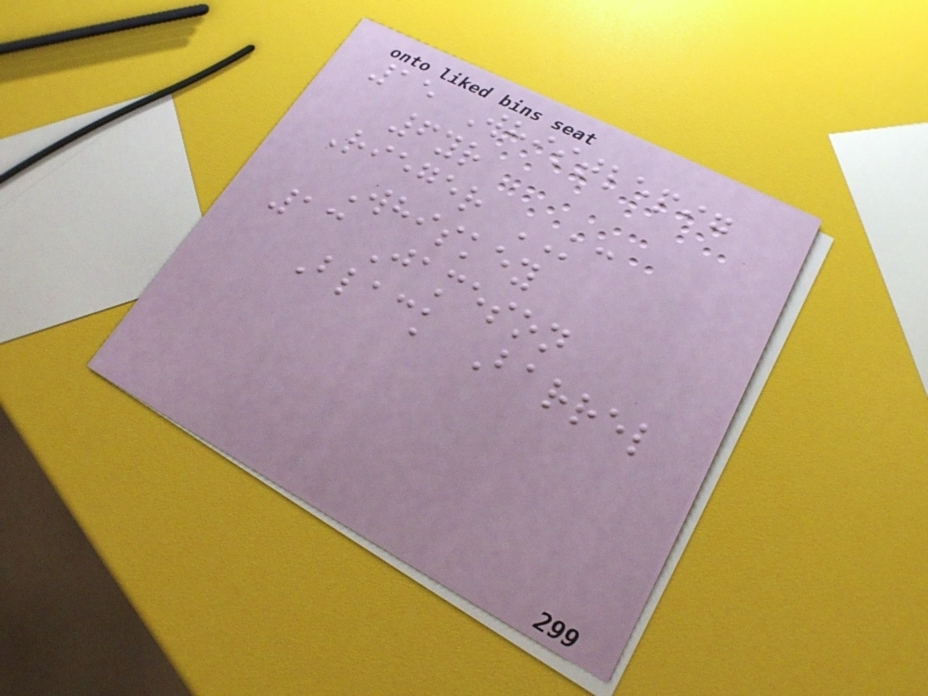15 Whistlepig
6yr
Rieger KC
Whiskey
13 Jameson
Black Barrel
